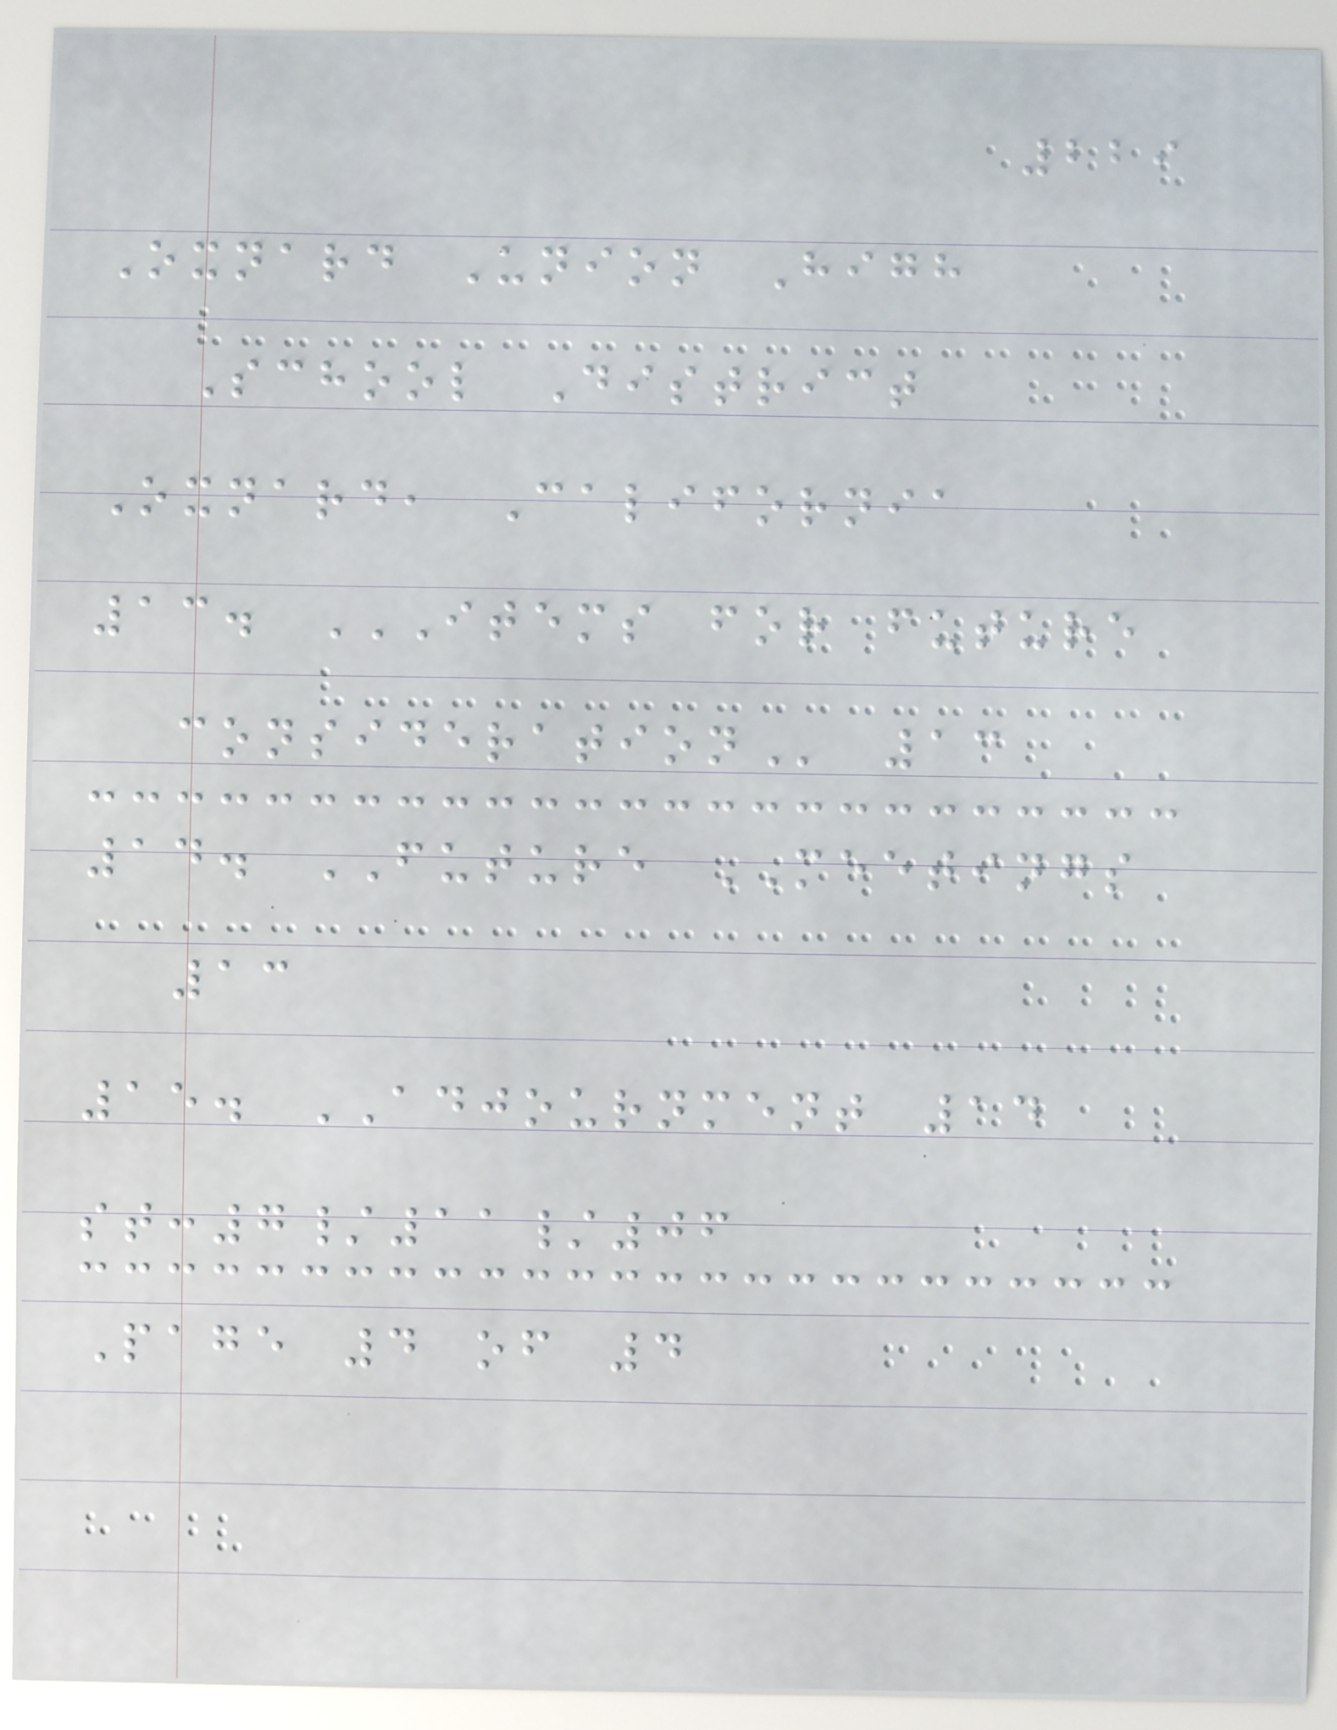229
Oxnard Union High
School District
Oxnard, California
13. ITEMS FOR FUTURE
CONSIDERATION 13
14. FUTURE MEETINGS
13
15. ADJOURNMENT 14
st:7/11/06
Page 4 of 4
